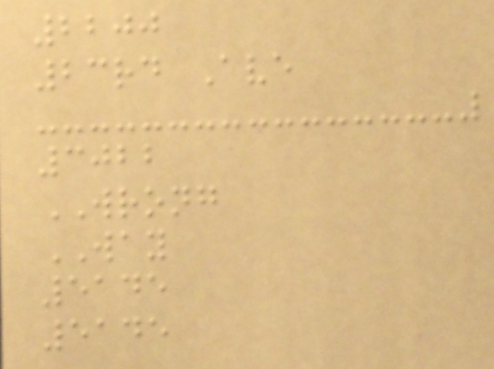2200
23rd Ave
3022
WRONG
WAY
5145
5145
